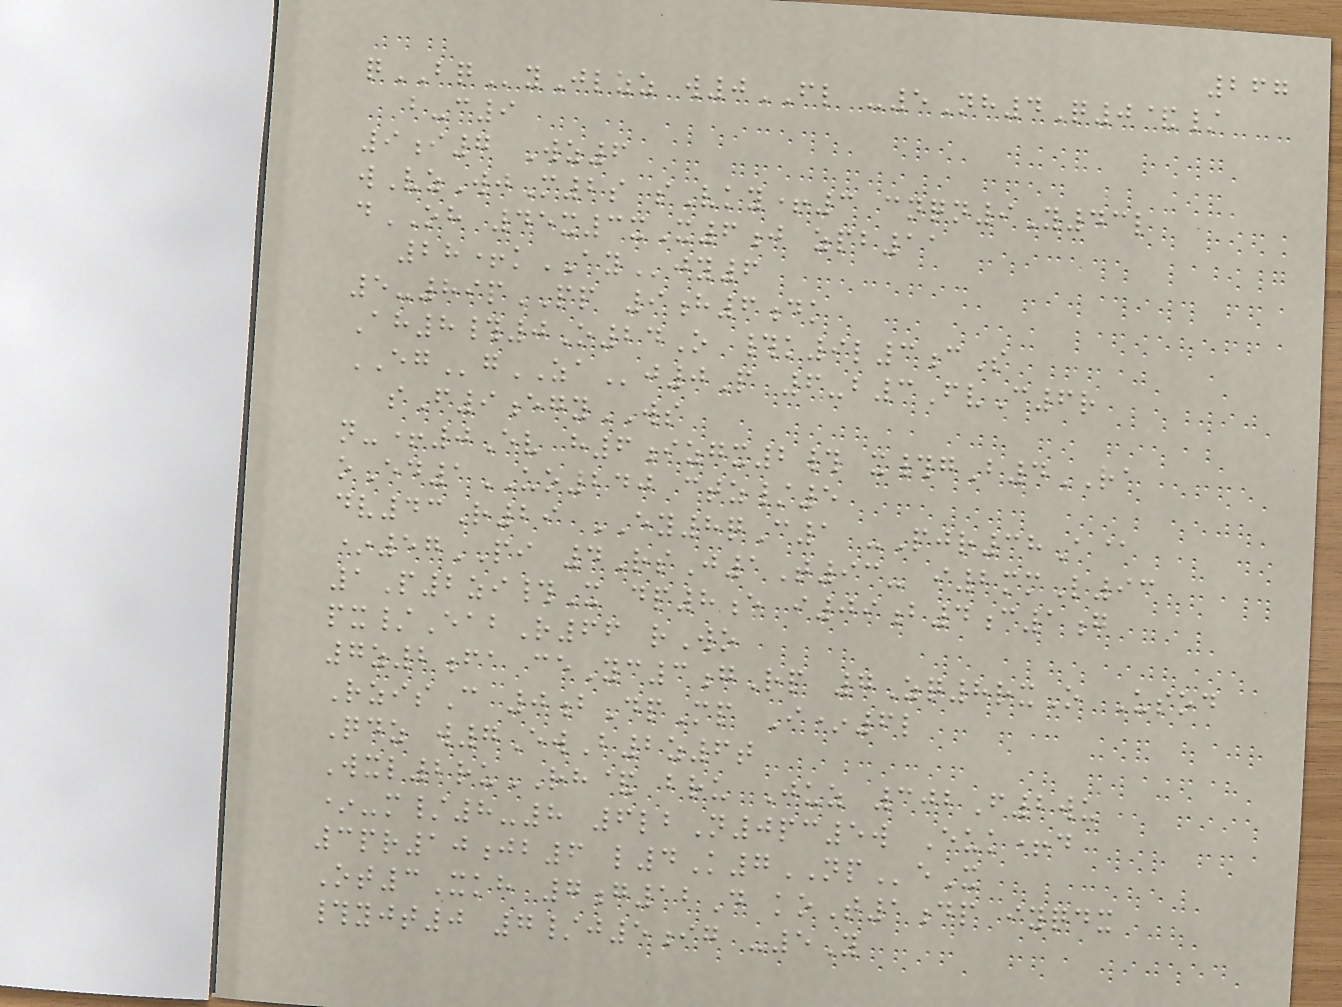267
qBQyJlzz w0FL -5Nh4Q0&/
b-c9
9i7 Wz6
wVzWjM2s sVky+3 cnqn9Y43l
dOH 45x3xX6j zpb11
28+kAYjy6
5-89pPP 9h6dk
Ah8#0O24O #k9l3cS
EGgZAj0P 6-b3FvC6r
sF9egyWS
n-+0Ev h6izgx2# x#gB4RA
oEd1UO240 ctz/5
dv43R29 EY8qC1 -Pjr38A@
*57PI 4RsJ1T93- i2mmL93
1P2zi#X dp8e i09b4c1g
px/EabR66 rWo
7z2fa ceYc3gRp 7Zq8rxO Usod
RzisC 0bDpMp I*6l
Qdz w7EwB2z6t
Wxl2ruRH& bru Juz 302F2wu
*-m/8-8 6lbN0pc5w Euk+d
3pr10jb6 l4K7NPeX
Ot3Xkh 7g12D koT1dp iyqdx
#yjt0 7/j5ig -5Y
